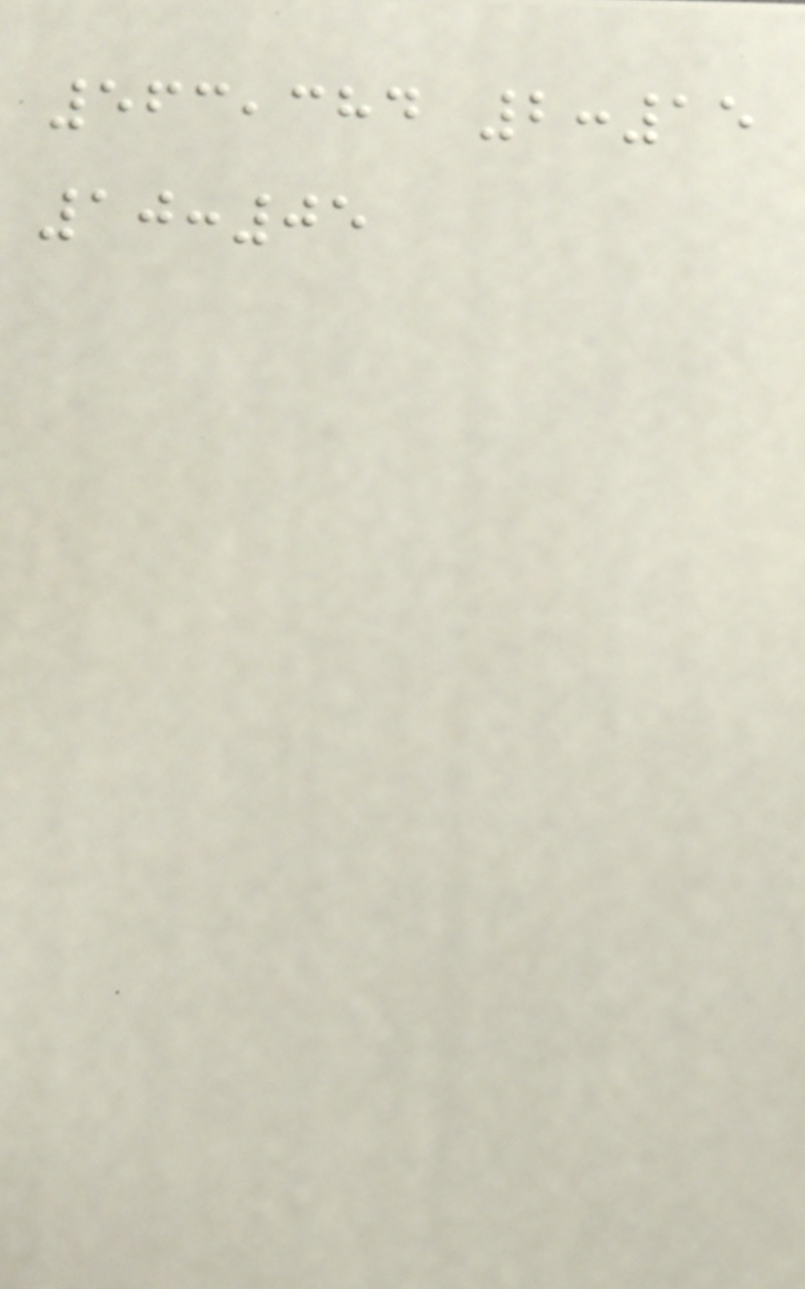563,384 2:15
10:05
